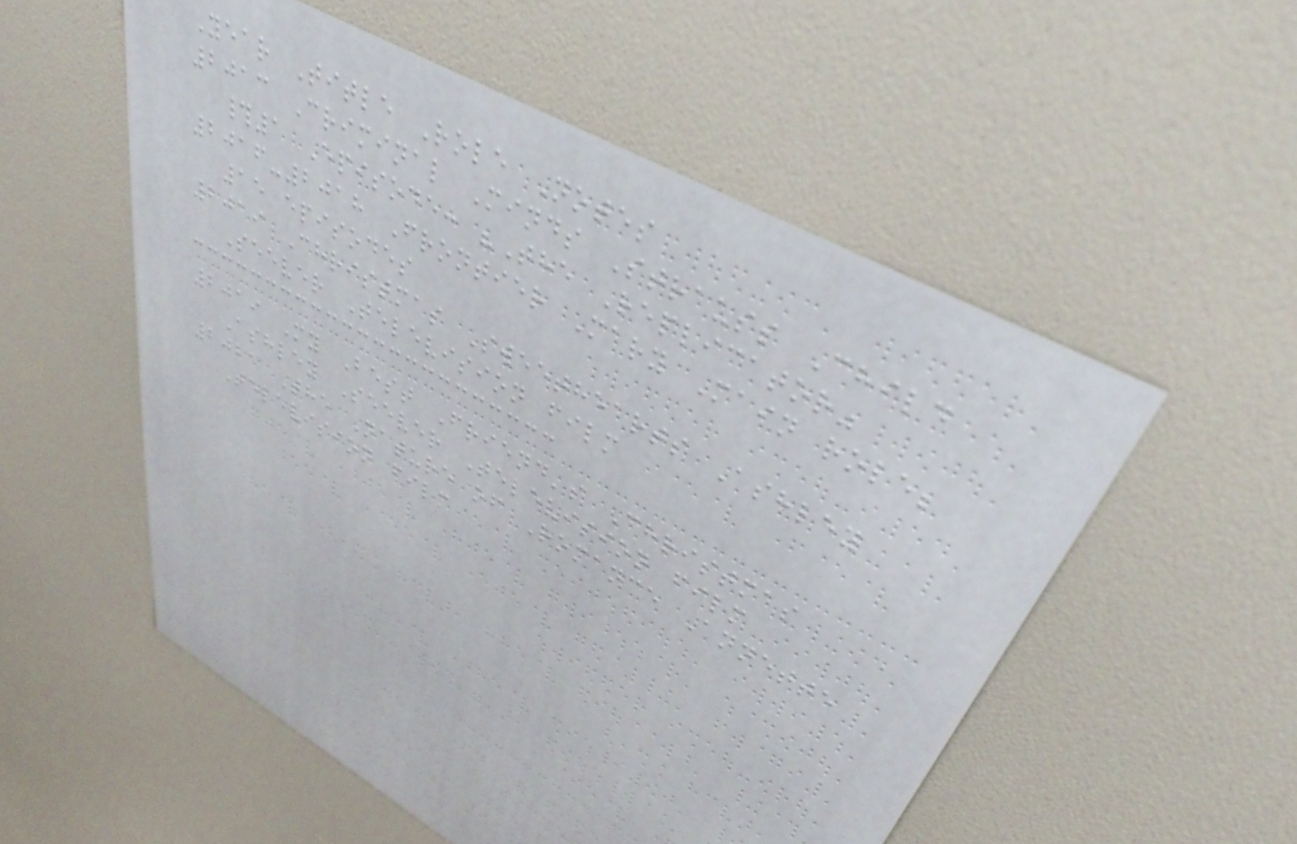Year Title Role Notes
2013 Criminal Minds Strauss Child
#1 Episode: "The Replicator"
2016-2018 Frontier Mary Main role;
15 episodes
2019 Christmas Sweethearts Ashley
Seever Television film
2019 My Best Friend's Christmas
Ashley Seever Television film
2021 The Nature of Romance Annette
Television film
